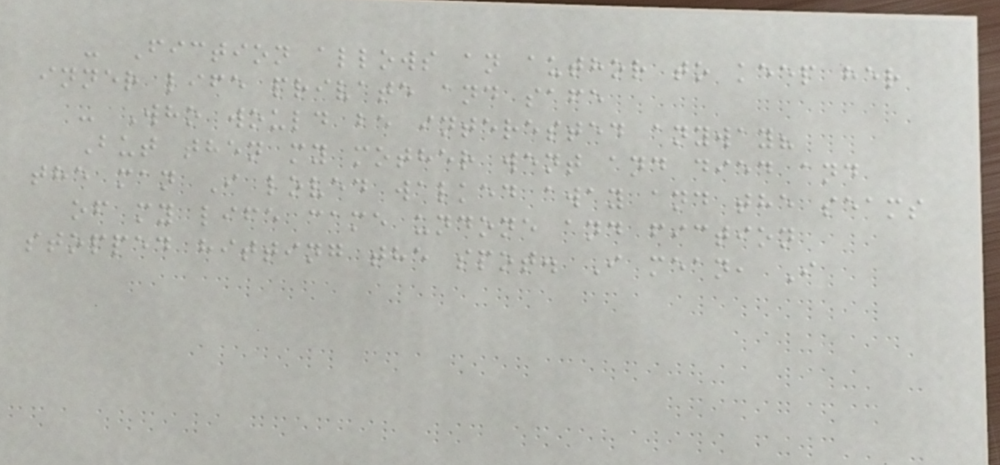- Fiction allows an author to keep her
inner life private and safe
- Who would be interested anyway?
But then my mother went and died and
the man I loved walked away and the seams
of my life came undone and fiction
stopped hitting the spot. I mean, I
